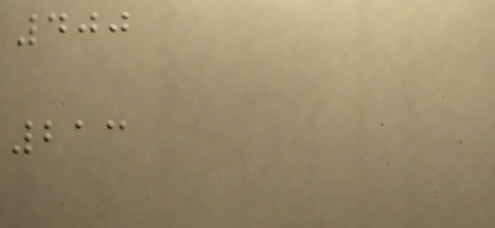400
213
